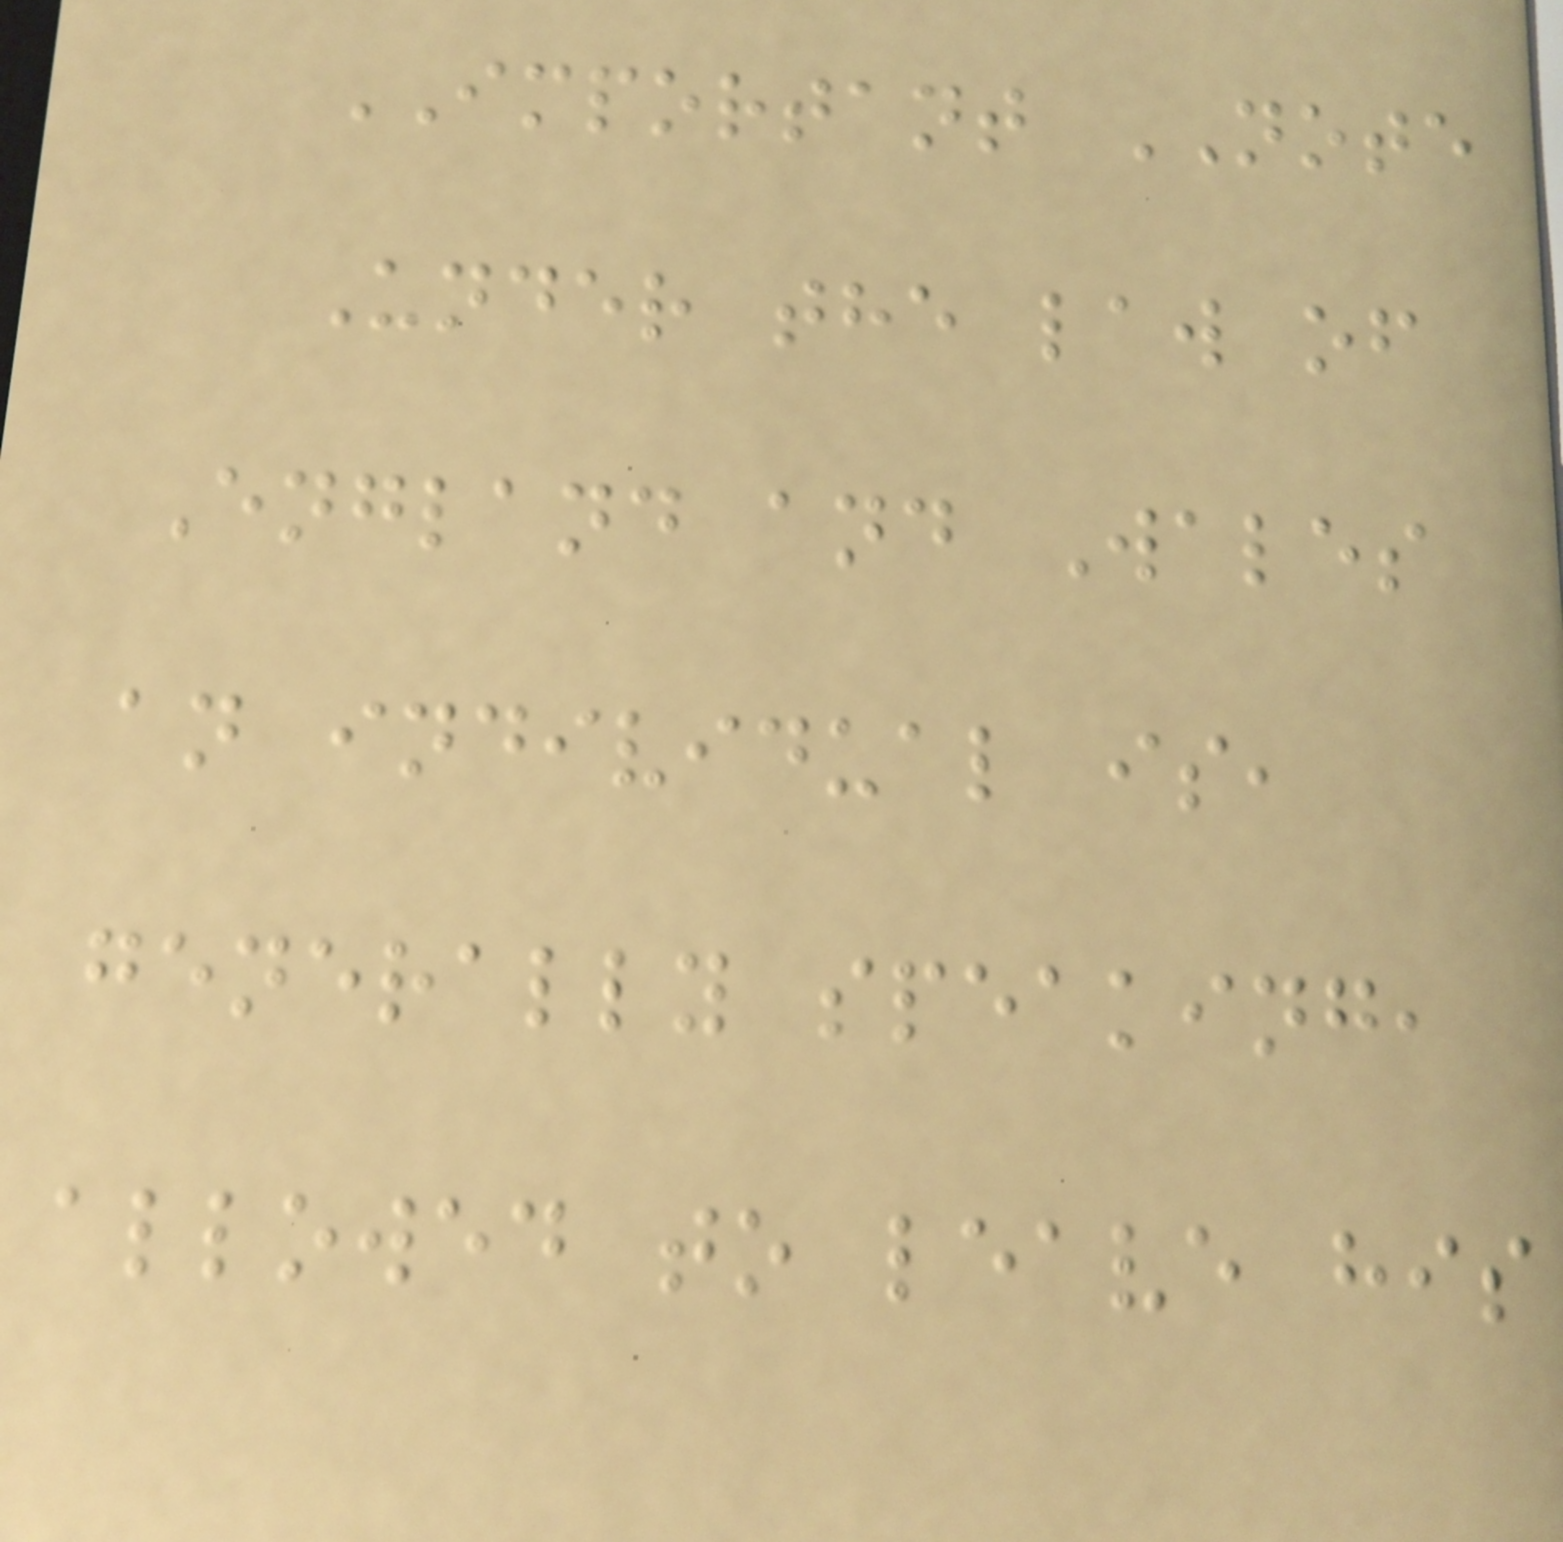IMPORTANT NOTE
Under the law of
England and Wales
an individual is,
generally speaking,
allowed to leave his
